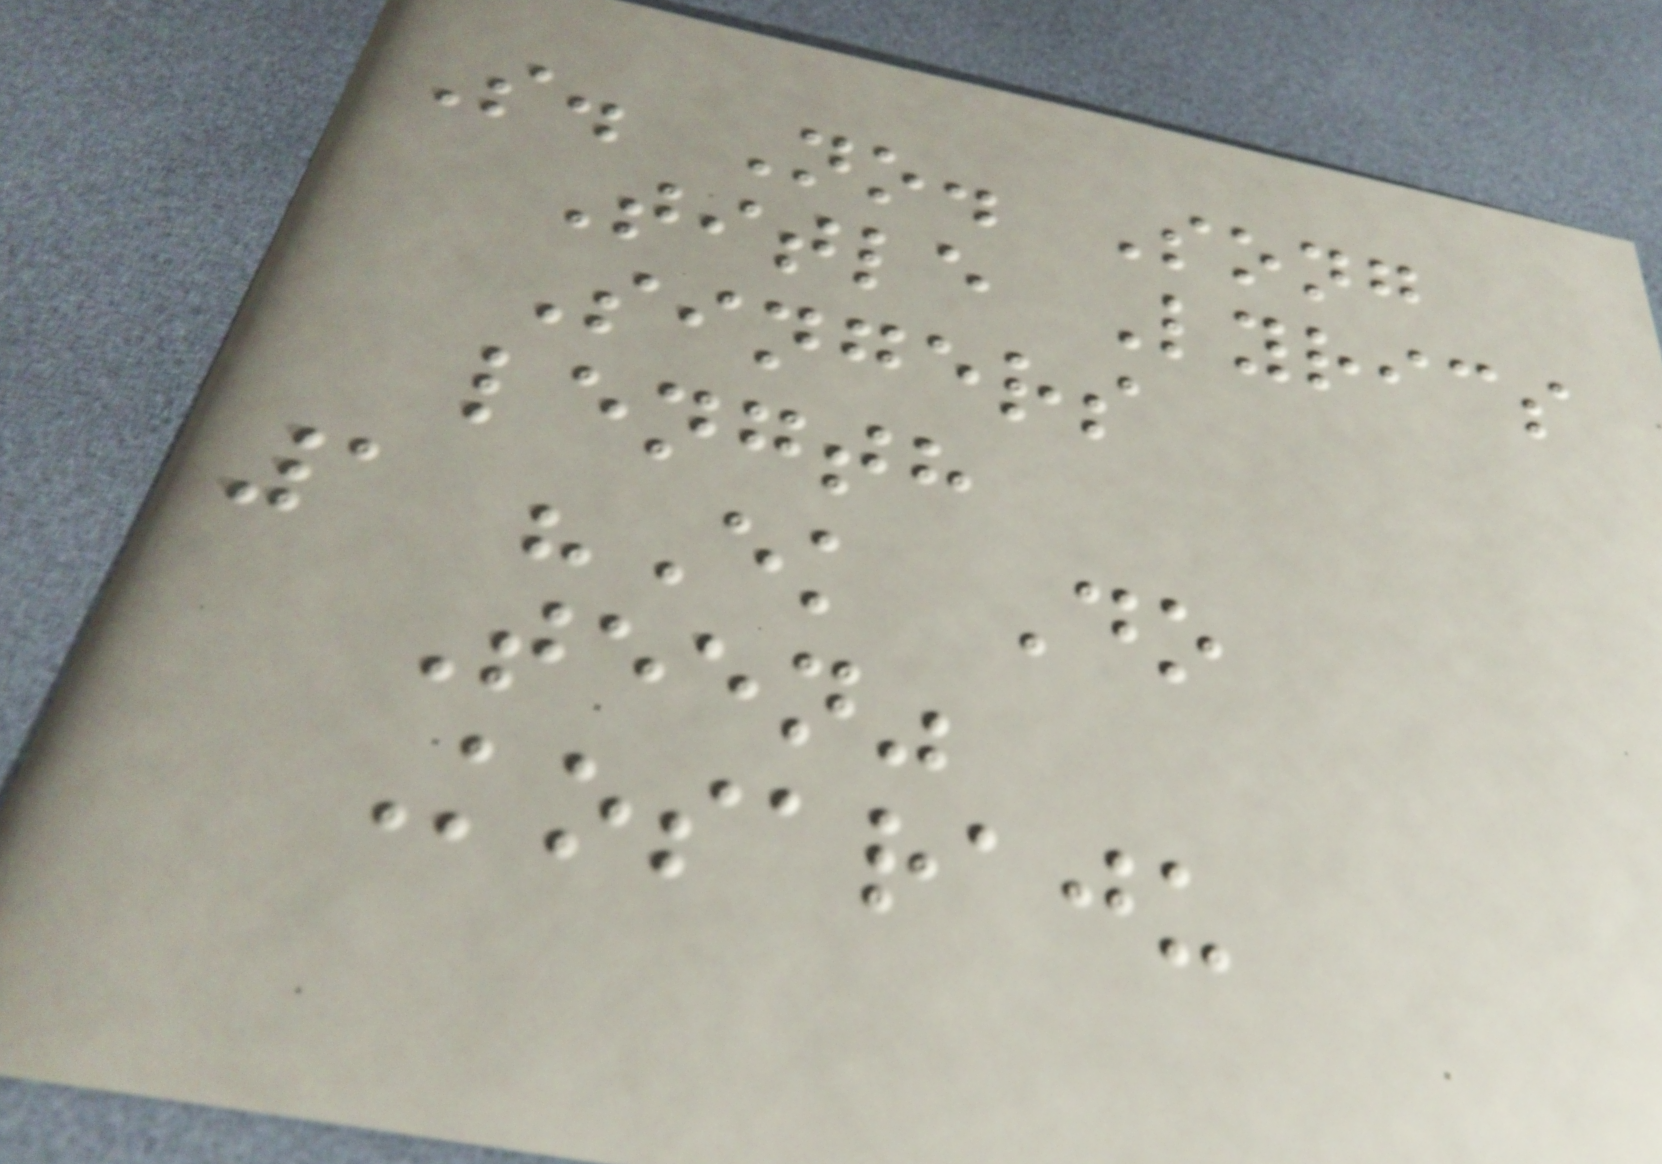S. No. Song
Title Lyrics
Singers
length
1 "Ek Do
Teen"
Kosaraju
